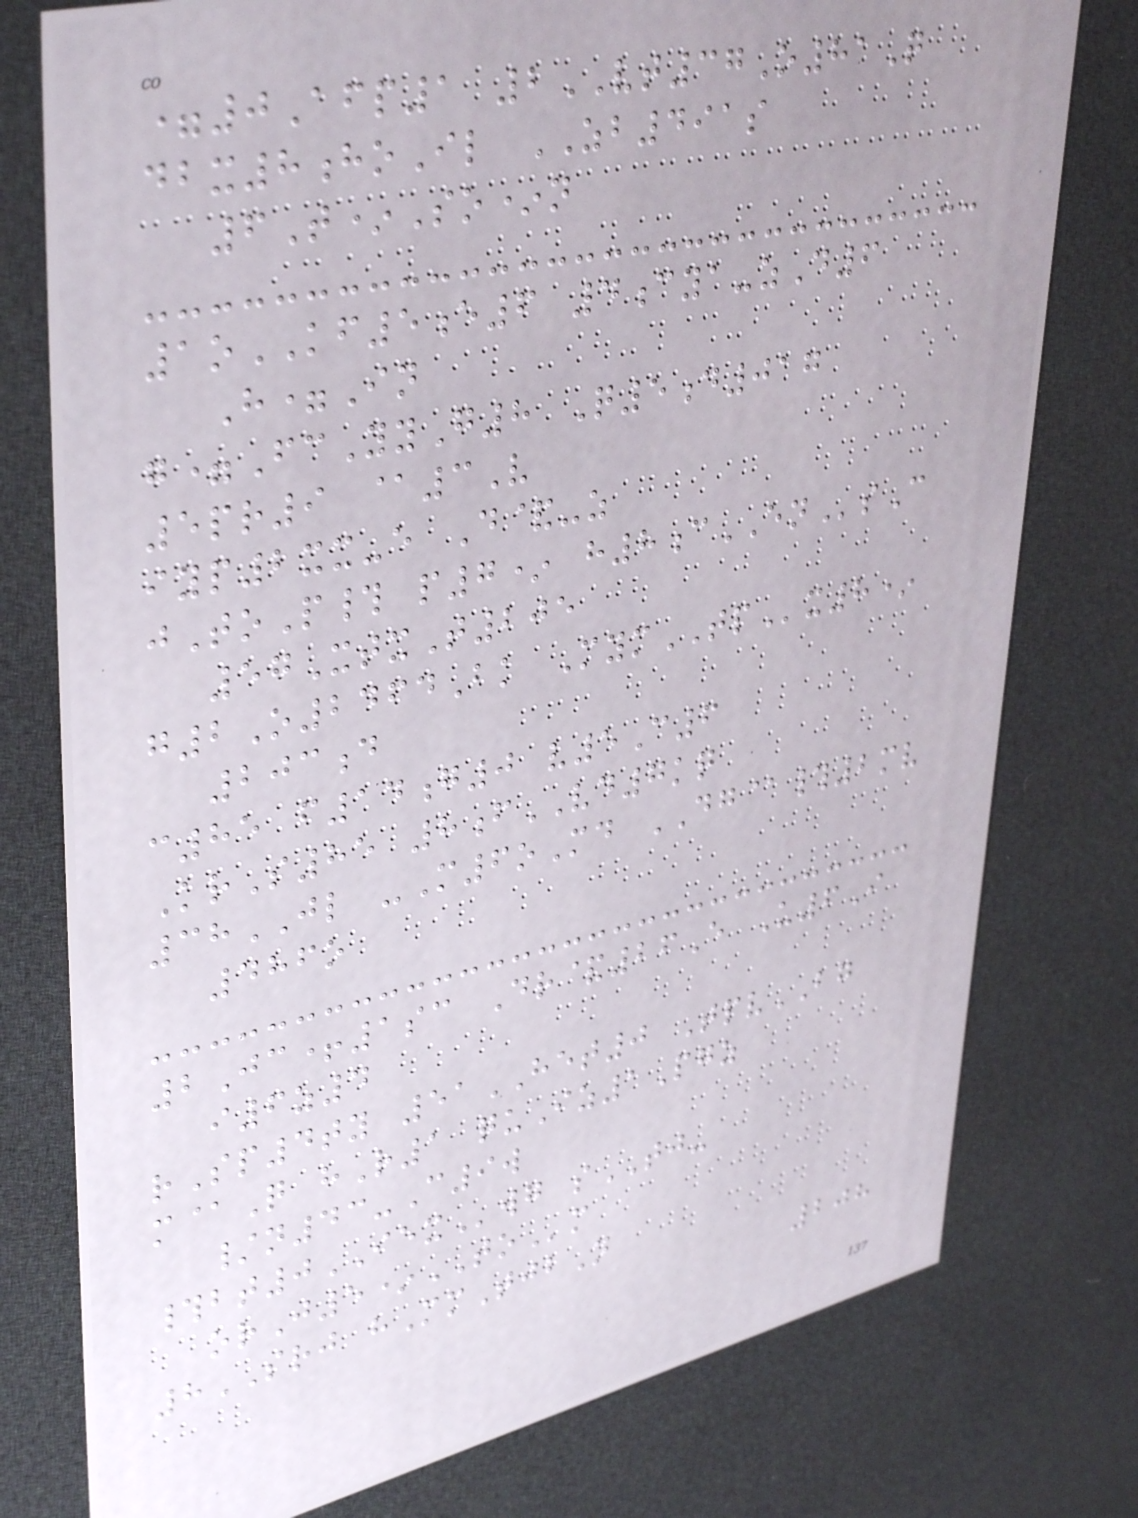=0Afp1 2VT37O81Q
dbx8hoIl ZB491s
6T*So*n
1oKF5e6 4cya-zD6
H=In
g=FcYyG8 Q5d017
5pr9 @3V
iyp2xx-e D&-z
jToP# p7* h8cENsC
57XtxT205
g2O2464Bk MymTPx8*
203d
c85 f14g0 v5C6
KrS85 8fVD7kq
38JL -M6oMd DG@#2mv
486o
2Jc+1sc Dr&26E U6I
i6z4
rSp4ty 51HET0 TpvBG
m@Q hR1 quIz1Pgz
/n43-C9w
#bt0IEXwg sTJ-
orJ5*TOm
8SRJ hMmTjbN
208
